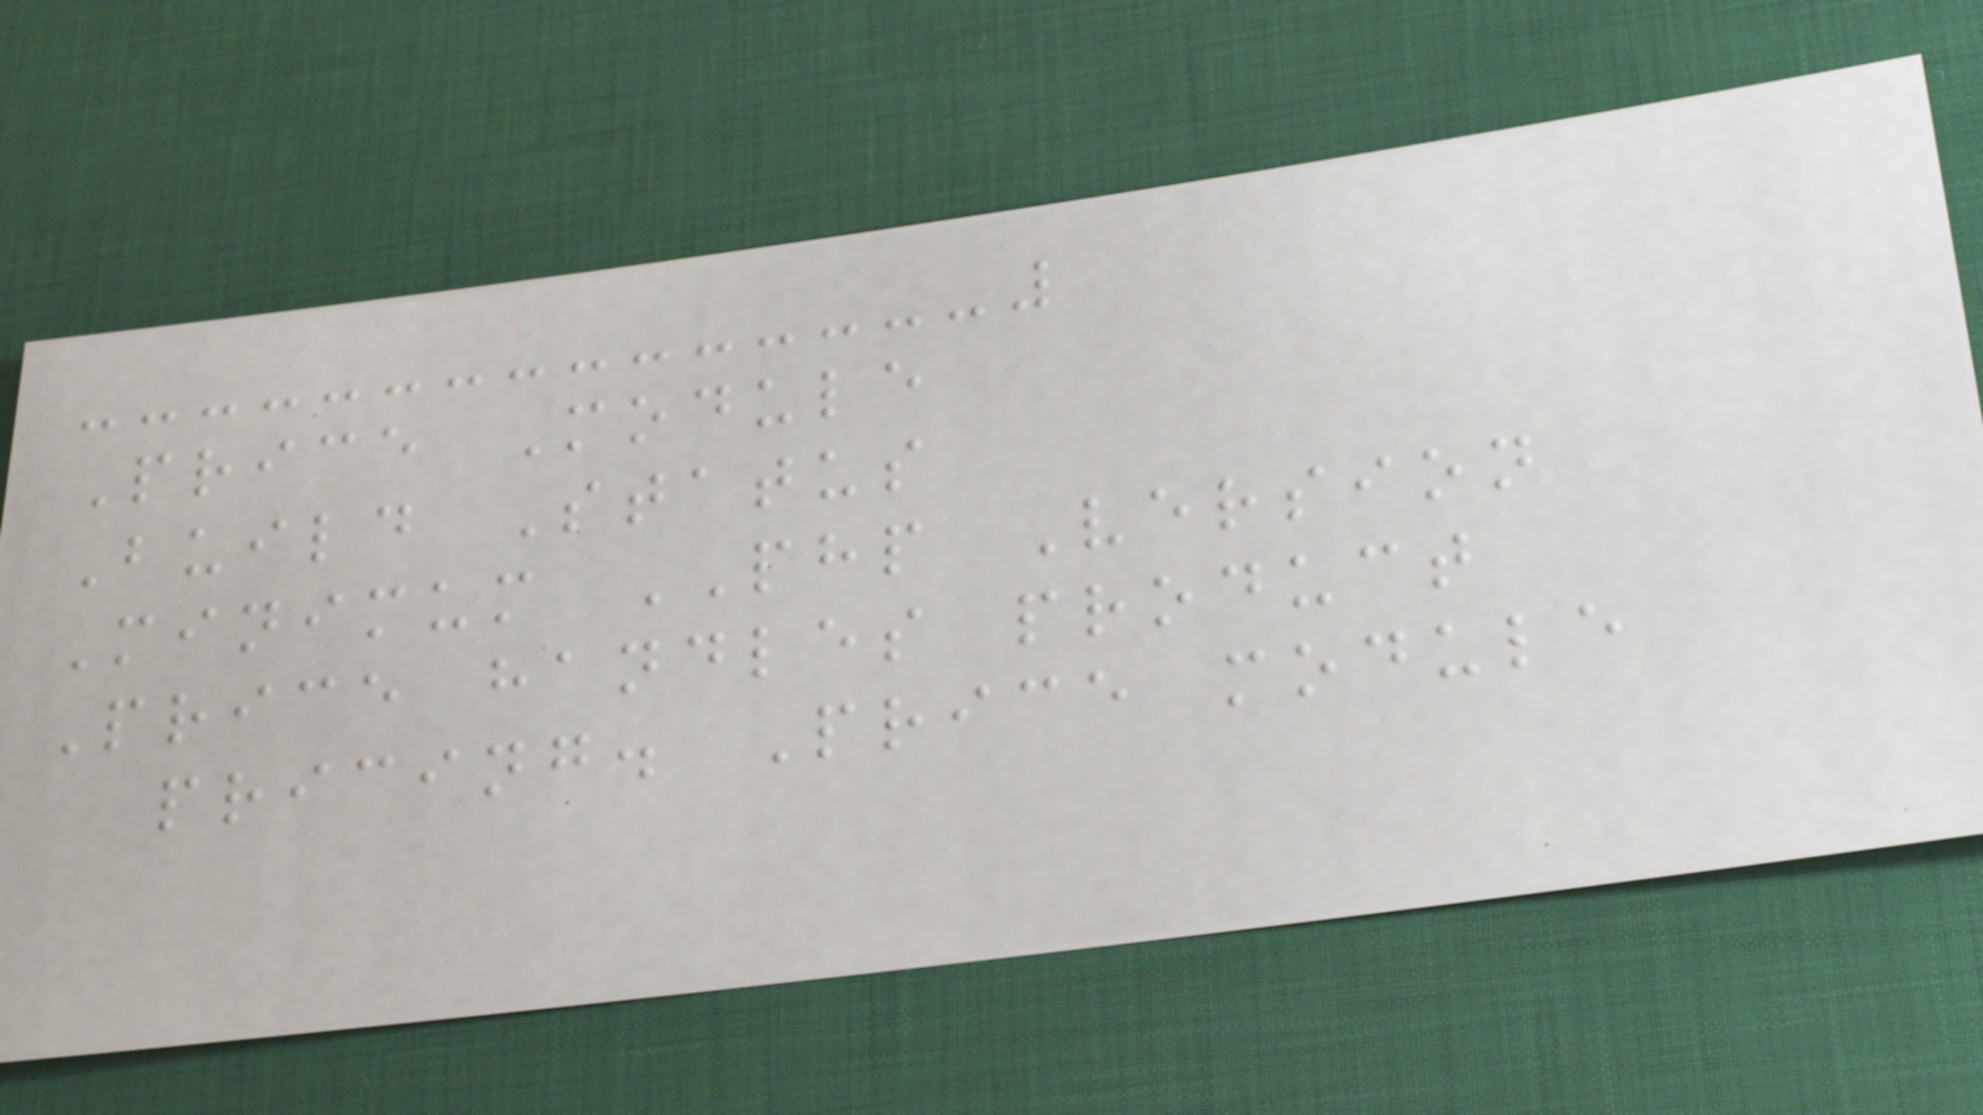Price Module
Build Status
Minimum PHP Version
Price handles product
pricing. Price module
